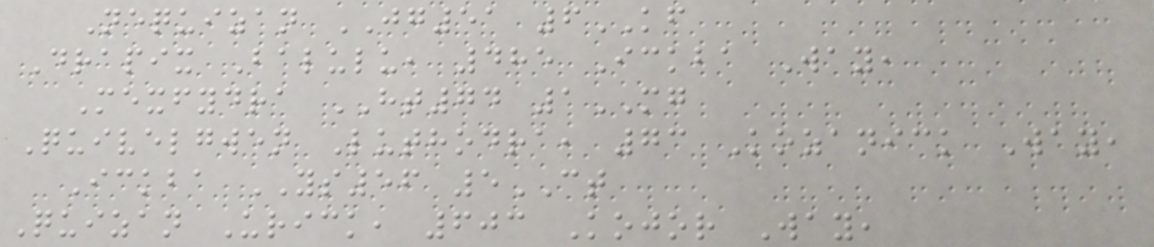Nequizan JG51 6KF
Drapix Balulu, 485 Ickba Way,
Mexfydra HT74 1MG
Quivelgwen Luthodra, 73 Kozanick Way,
Ickba YS56 5CT
Quizan Urick, 603 Kojor Way,
